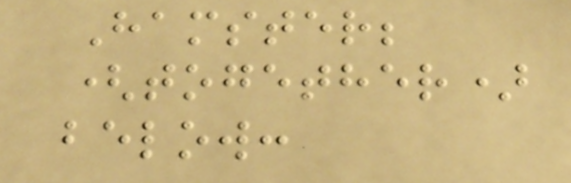Hamster;
(together)
below:
